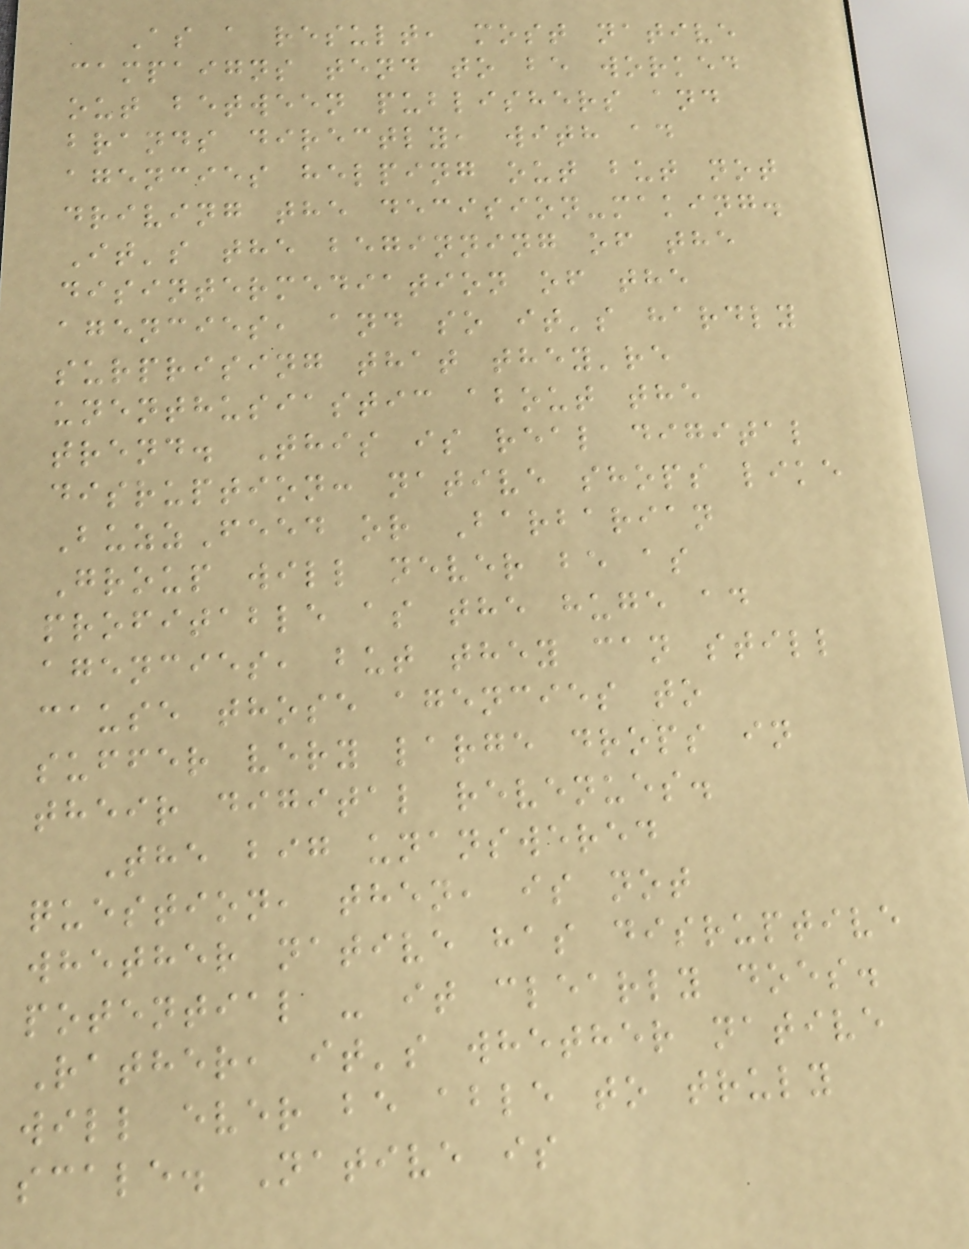As a result, most native
campaigns tend to be worked
out between publishers and
brands directly, with ad
agencies helping out but not
driving the decision-making.
It's the beginning of the
disintermediation of the
agencies, and so it's hardly
surprising that they're
unenthusiastic about the
trend. This is real digital
disruption: native shops like
BuzzFeed or Barbarian
Group will never be as
profitable as the huge ad
agencies, but they can still
cause those agencies to
suffer very large drops in
their digital revenues.
The big unanswered
question, then, is not
whether native has disruptive
potential - it clearly does.
Rather, it's whether native
will ever be able to truly
scale. Native is
